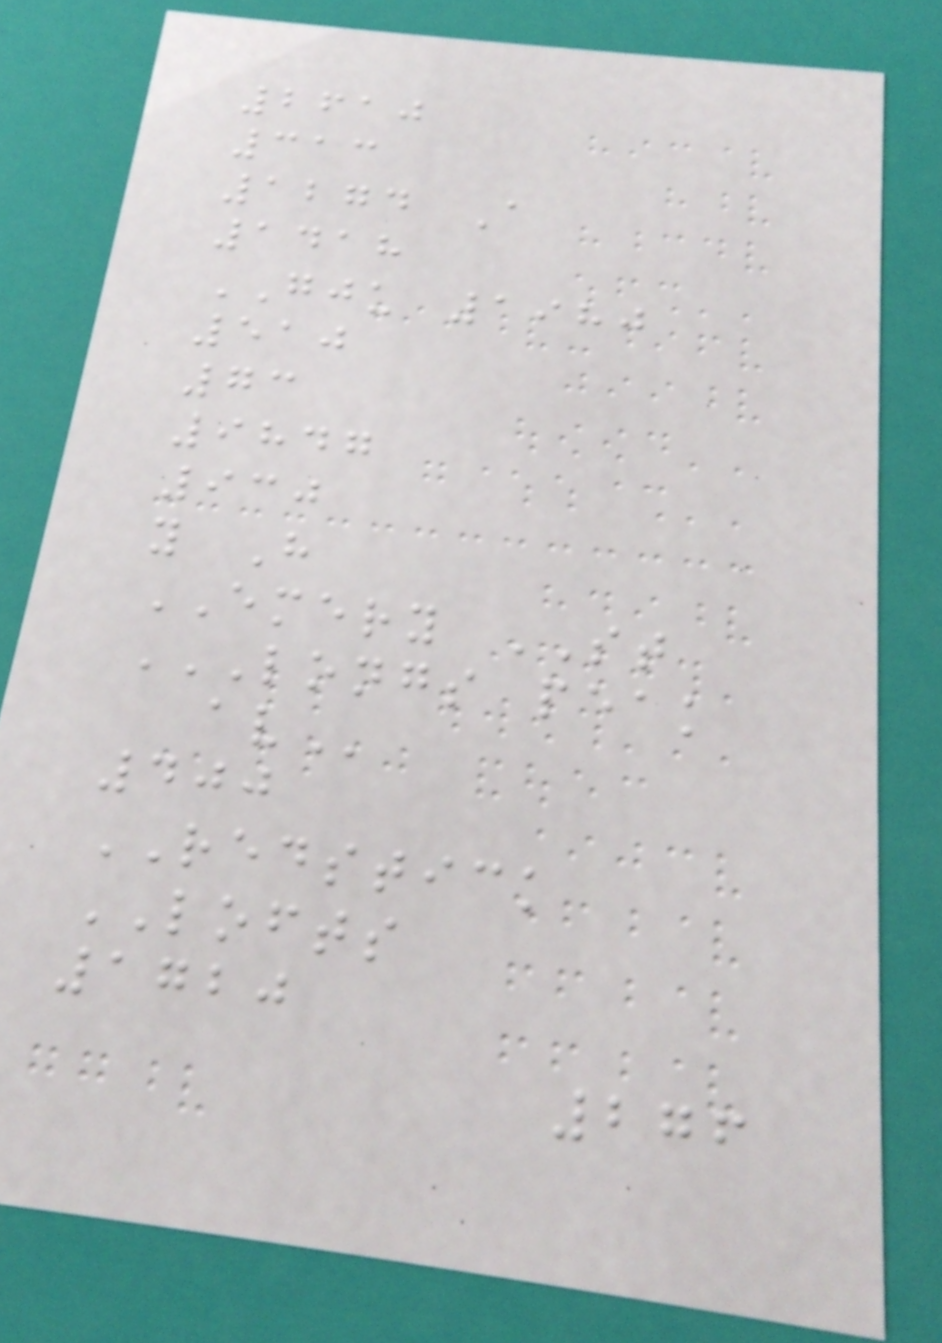2610
313
1274 A
1418
GJU 1980
510
73
9847
930
y H
EMERY ST
LONGS PEAK
AV
400
REDSTICK
LOFTS
1720
276
